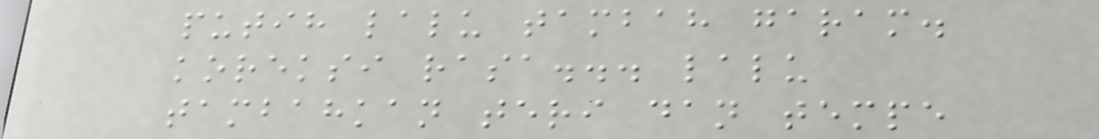putih lalu tambah garam.
koreksi rasa... lalu
tambahkan teri dan tempe
